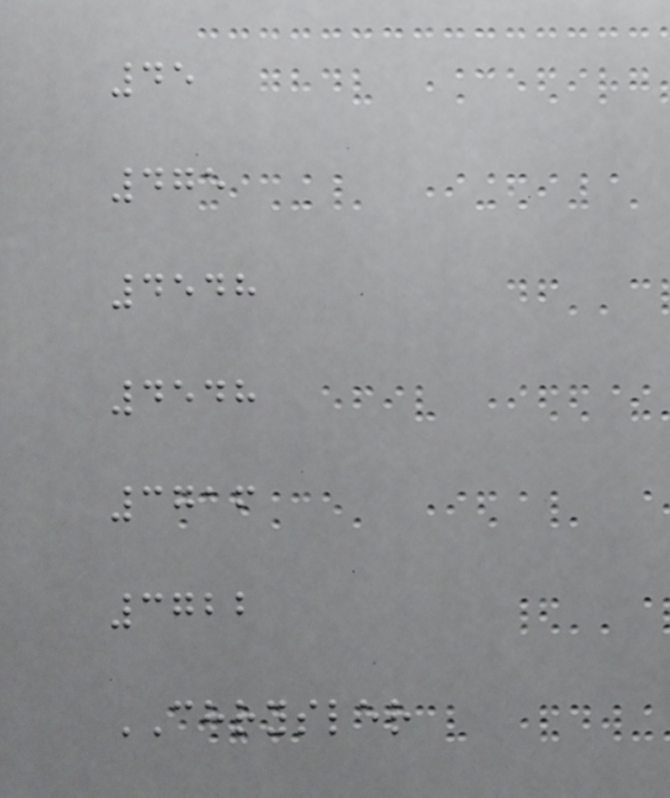45
475
4548
4548
3716
3722
CHRYSLER
